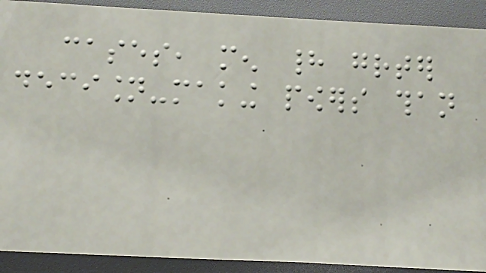cases, men had greater
decision-making powers than
